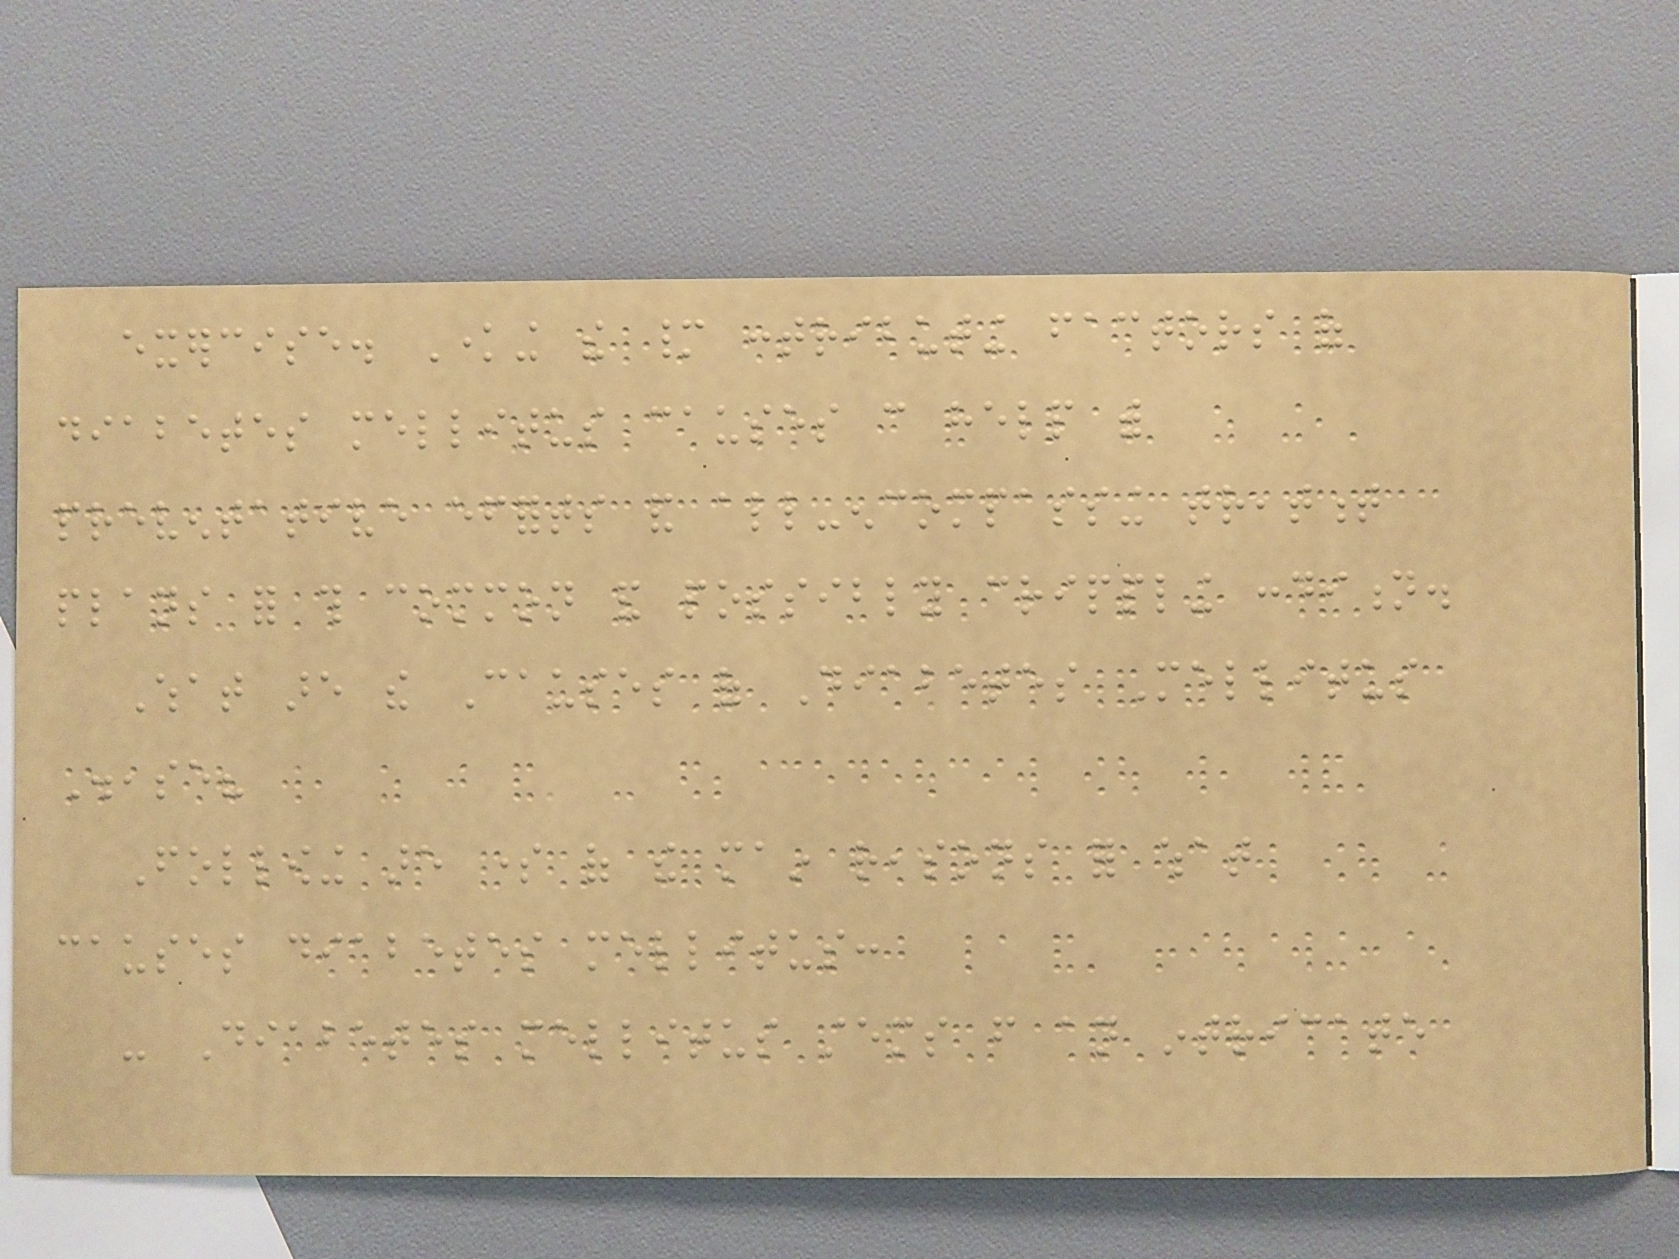exercise. Knowing the many contributing factors of
diabetes mellitus causes can help with
preventative efforts and all-encompassing treatment
plans for this common and possibly crippling condition.
What are the Causes of Diabetes Mellitus
Disease?
Following are some of the main reasons for what
causes diabetes mellitus:
- Diabetes mellitus stems from an intricate
